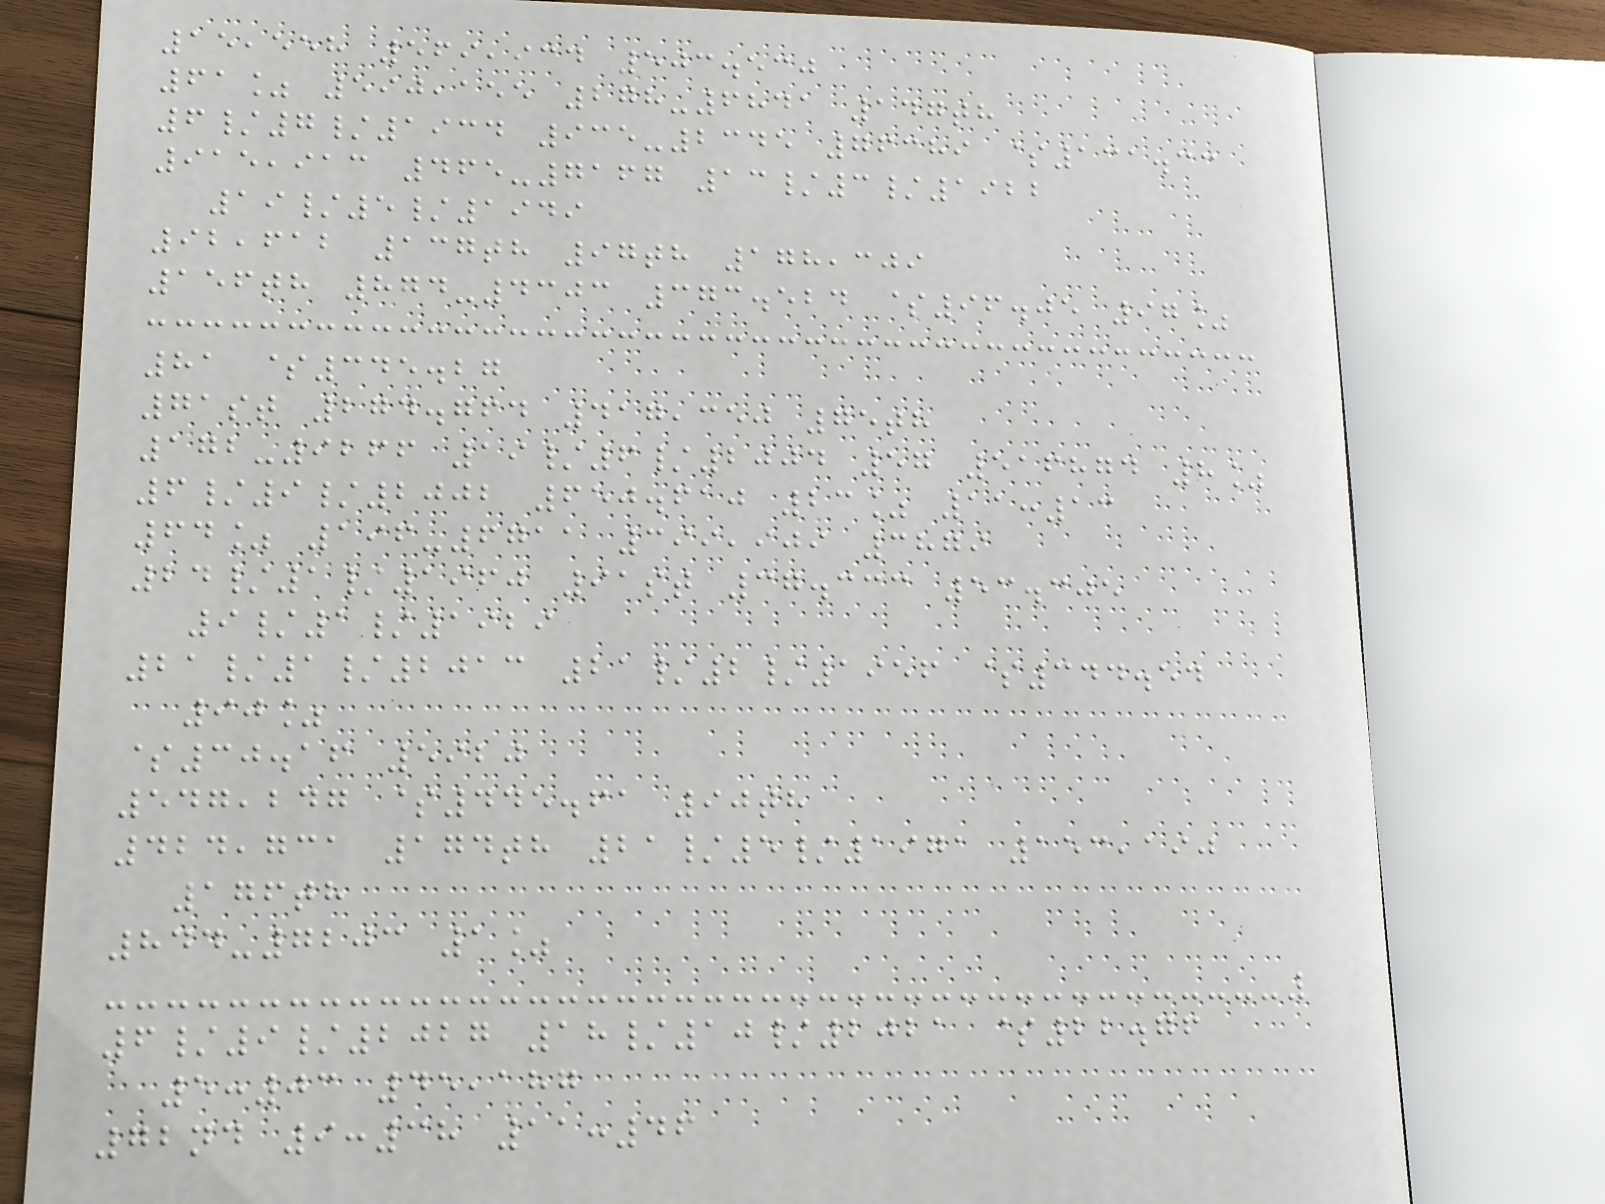15,558 569,934 503.530
61% 590,155 278-6841 147th
6/7/1934 935-2345 76389 $131.33
915,913 465-7167 13/3/1922
19/5/1949
92,612 137th 97th 178,309
156th 874-4303 373.524 $96.05 97%
81 $345.27
71st 274.764 417,350 75th
172-9266 19/6/2004 57 516874 8%
6/9/2002 650.610 23% 11:13
64% 196-6711 399,909 3879
24/1/1960 91st 37.333 53.305
9/1/1929
21/1/2013 21/2/1956 $344.54
90%
$30.16 5920
547,247 $445.61 90th
424,731 174th 21/5/1971 153,190
176th
844-7203 1%
6/9/2027 18/10/2021 $22.76
5:03 45,187
72nd 9:38 11:46
